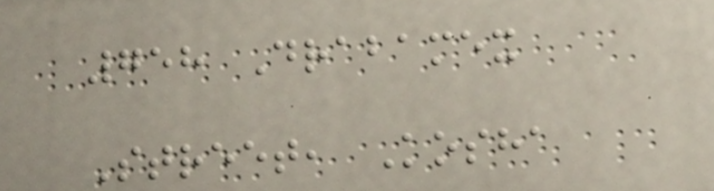758 Drabamex
Street, Kosha
